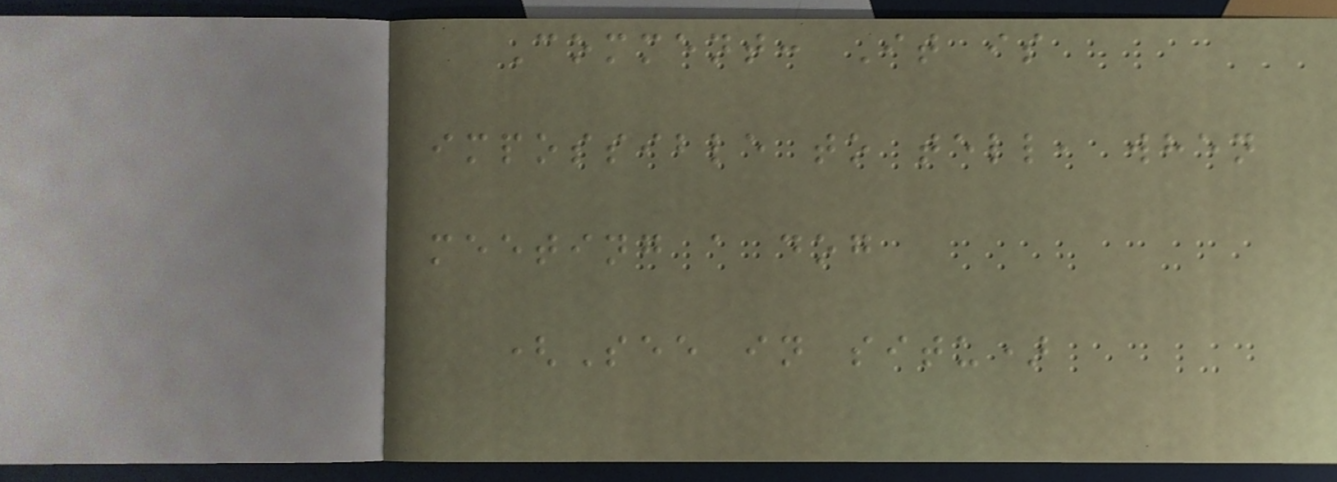Comment: It is
impossible to tell, when
meeting a dog
(See in situ)
